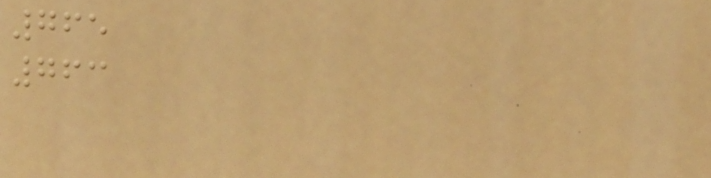765
763
